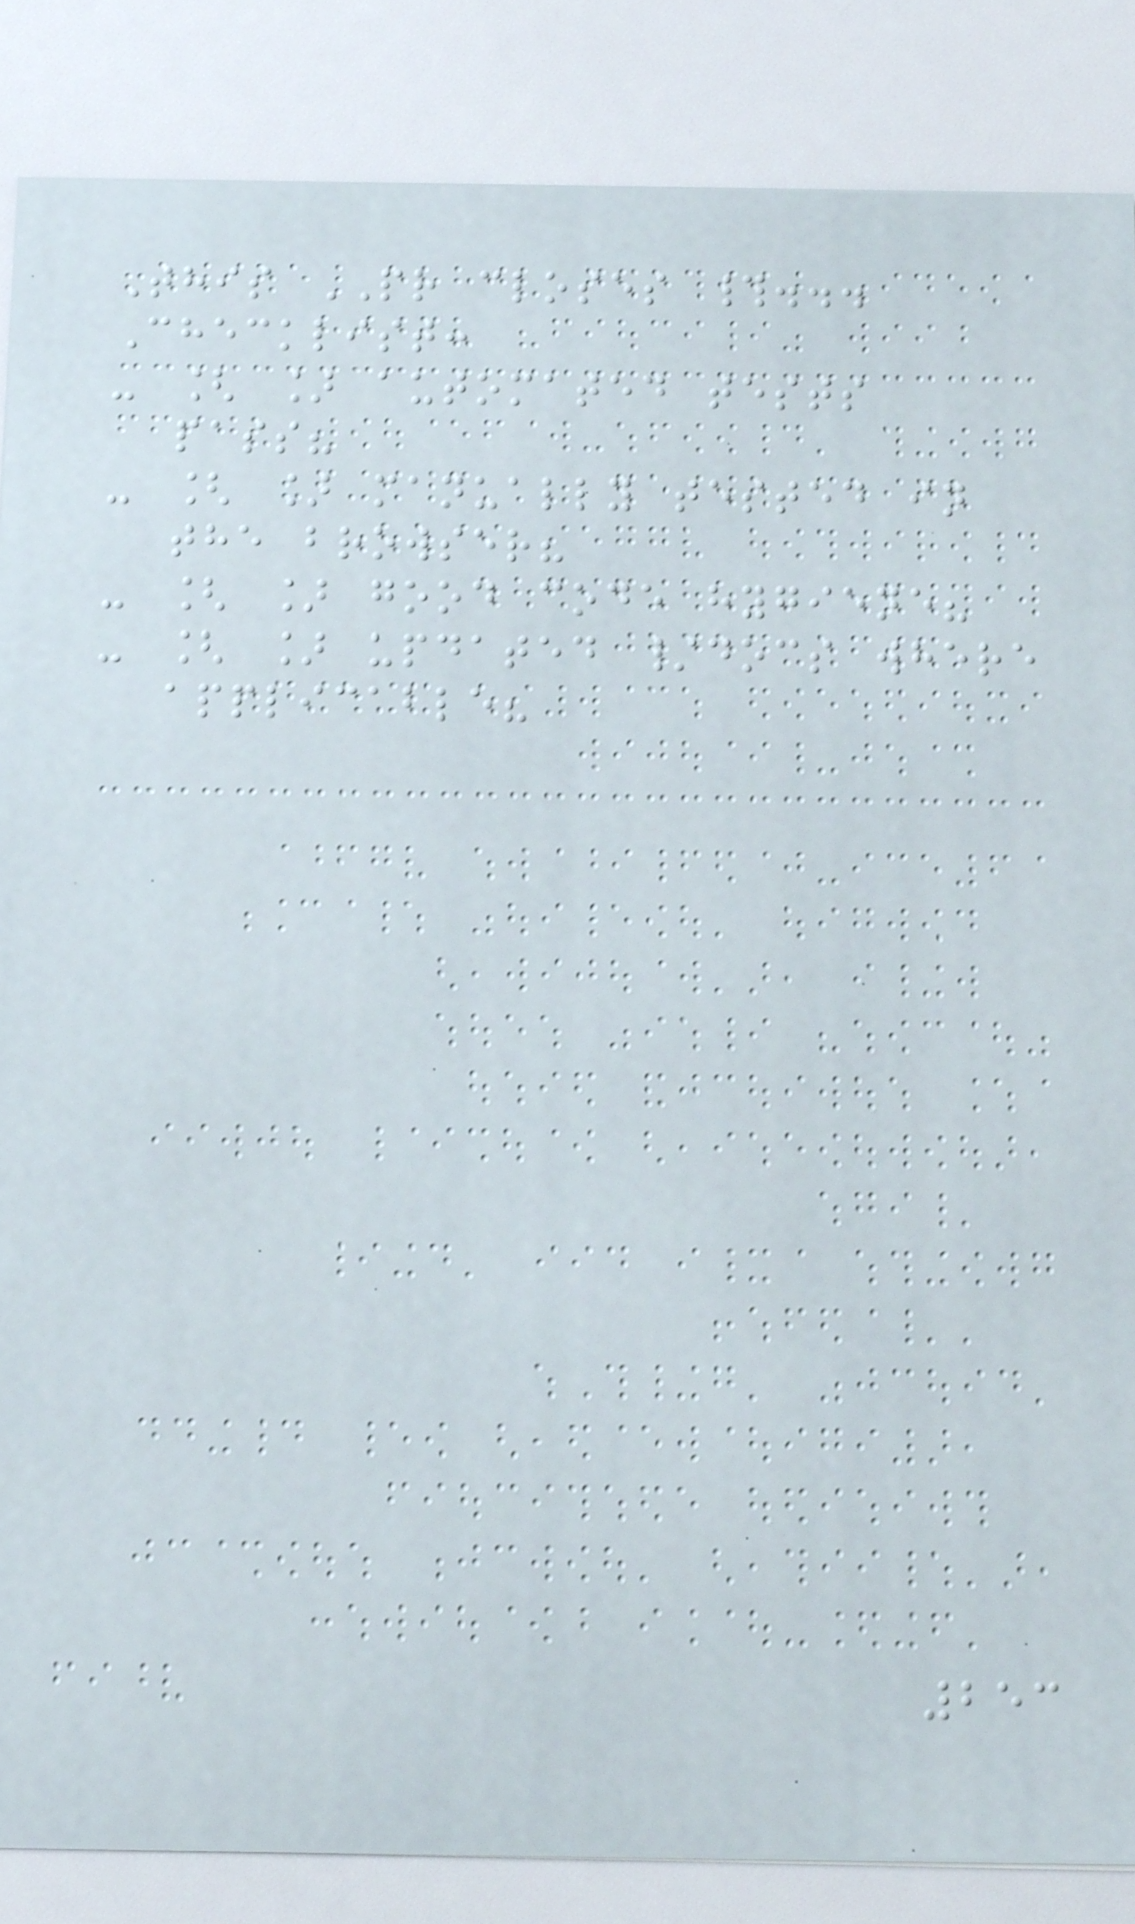This PR closes #...
Checklist:
- [ ] automated tests
pass?
- [ ] manually tested in
the browser?
- [ ] good code hygiene?
- [ ] updated /docs where
applicable?
253
